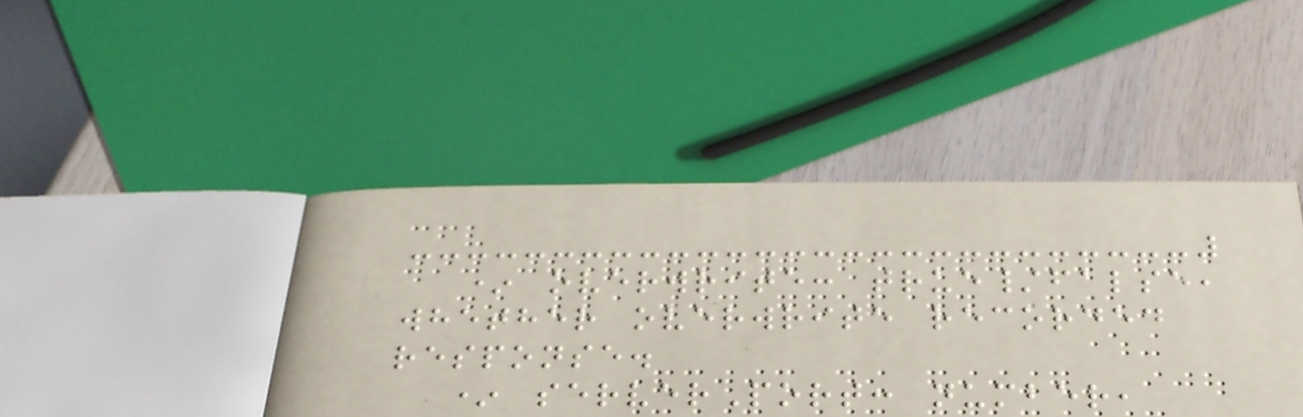* overwrite: true/false,
whether overwrite recorded
response.
* serverPort: number,
